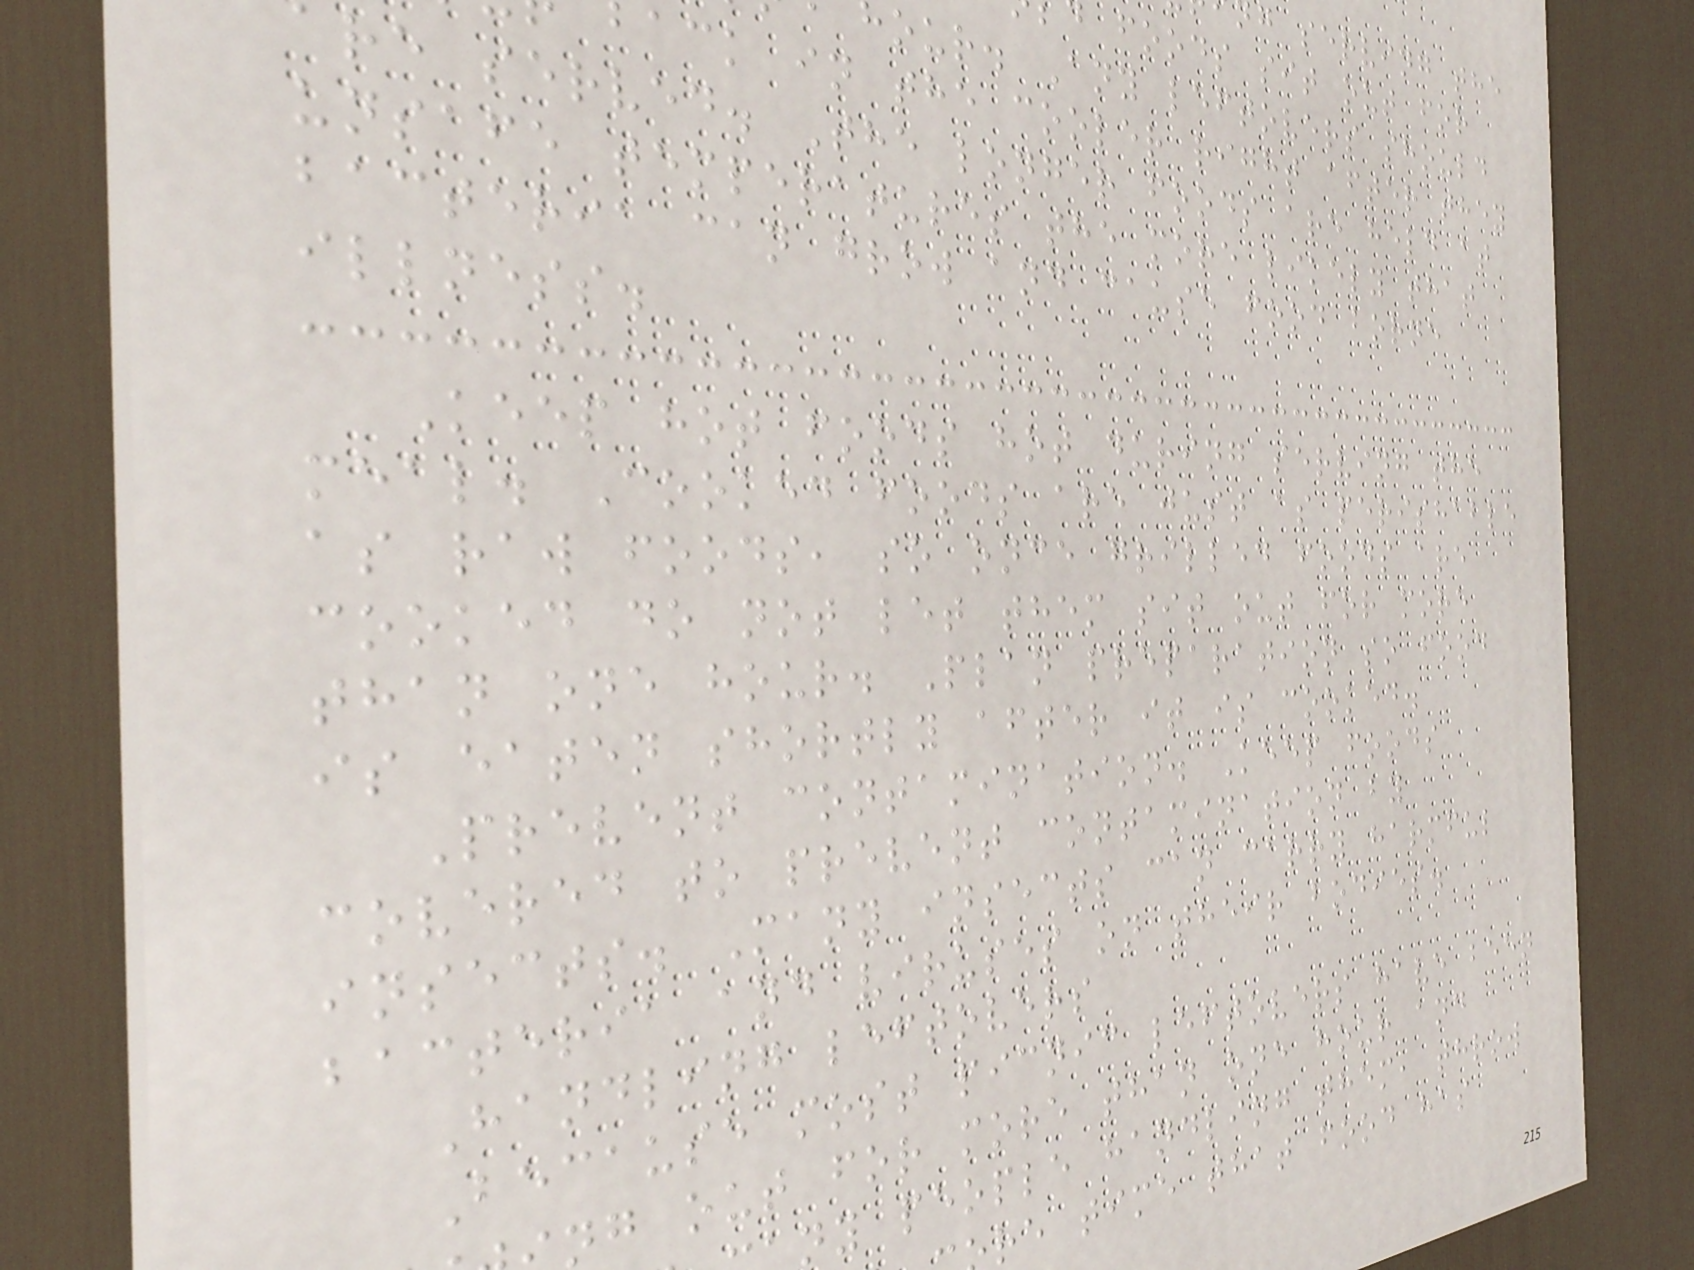g serving the
foods sit out for
our. Any leftovers should
ack in the cooler right after they
re served. The longer foods are held at
unsafe temperatures the more likely that
bacteria can grow and cause food borne
illness.
Keep hot foods hot during serving the
meal. Cooked foods are just as perishable
as raw foods, so once grilled foods are
cooked do not let them sit out for more
than one hour. Plan preparation so food
is eaten shortly after it is cooked.
Prevent contamination. Keep foods
covered to prevent contamination by
insects. Many insects can carry harmful
bacteria and viruses on their bodies.
Handling leftovers
Because most picnic leftovers have been
ng out for more than one hour and
ny people handling them, throw
re time that food has
